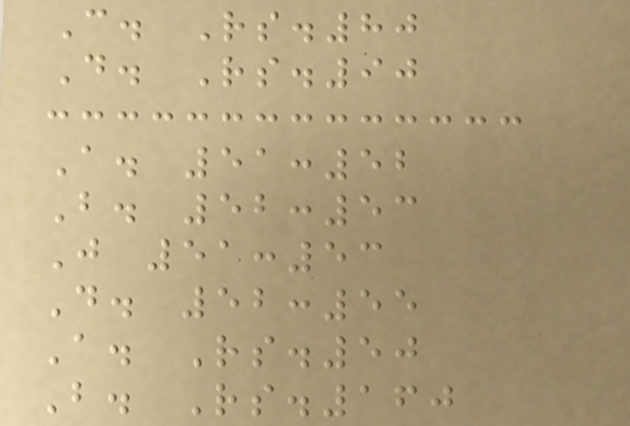C. Rs.80
D. Rs.90
A. 51:52
B. 52:53
J 51:53
D. 52:55
A. Rs.50
B. Rs.160
